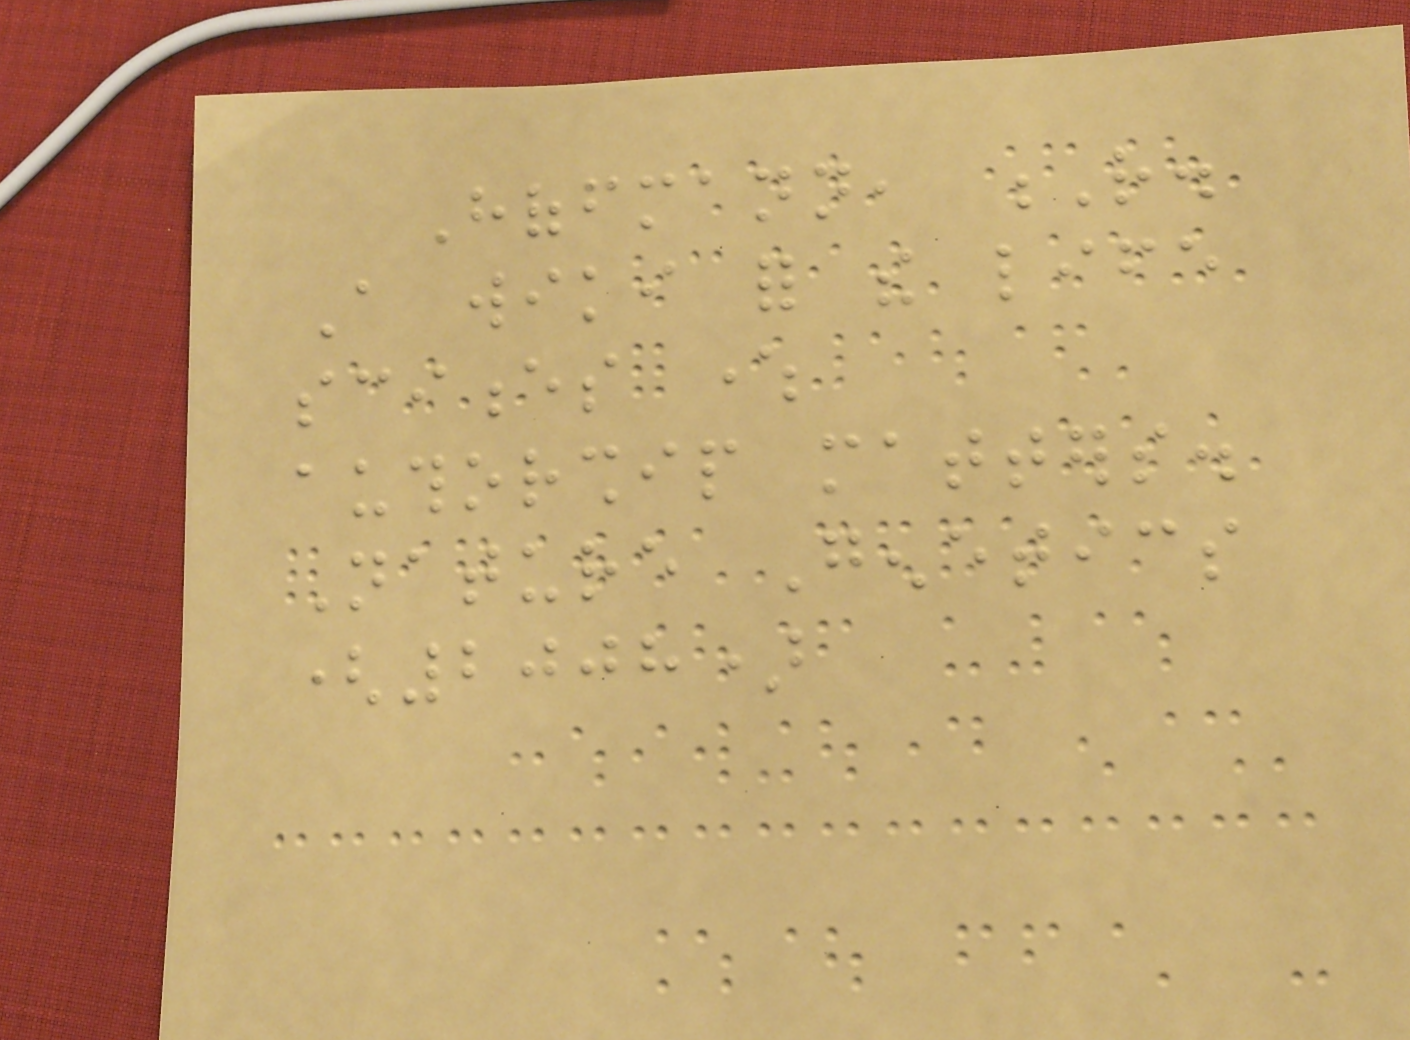Hoffmann, R.
A wiki for the life
sciences where
authorship matters.
Nature Genetics
(2008)
